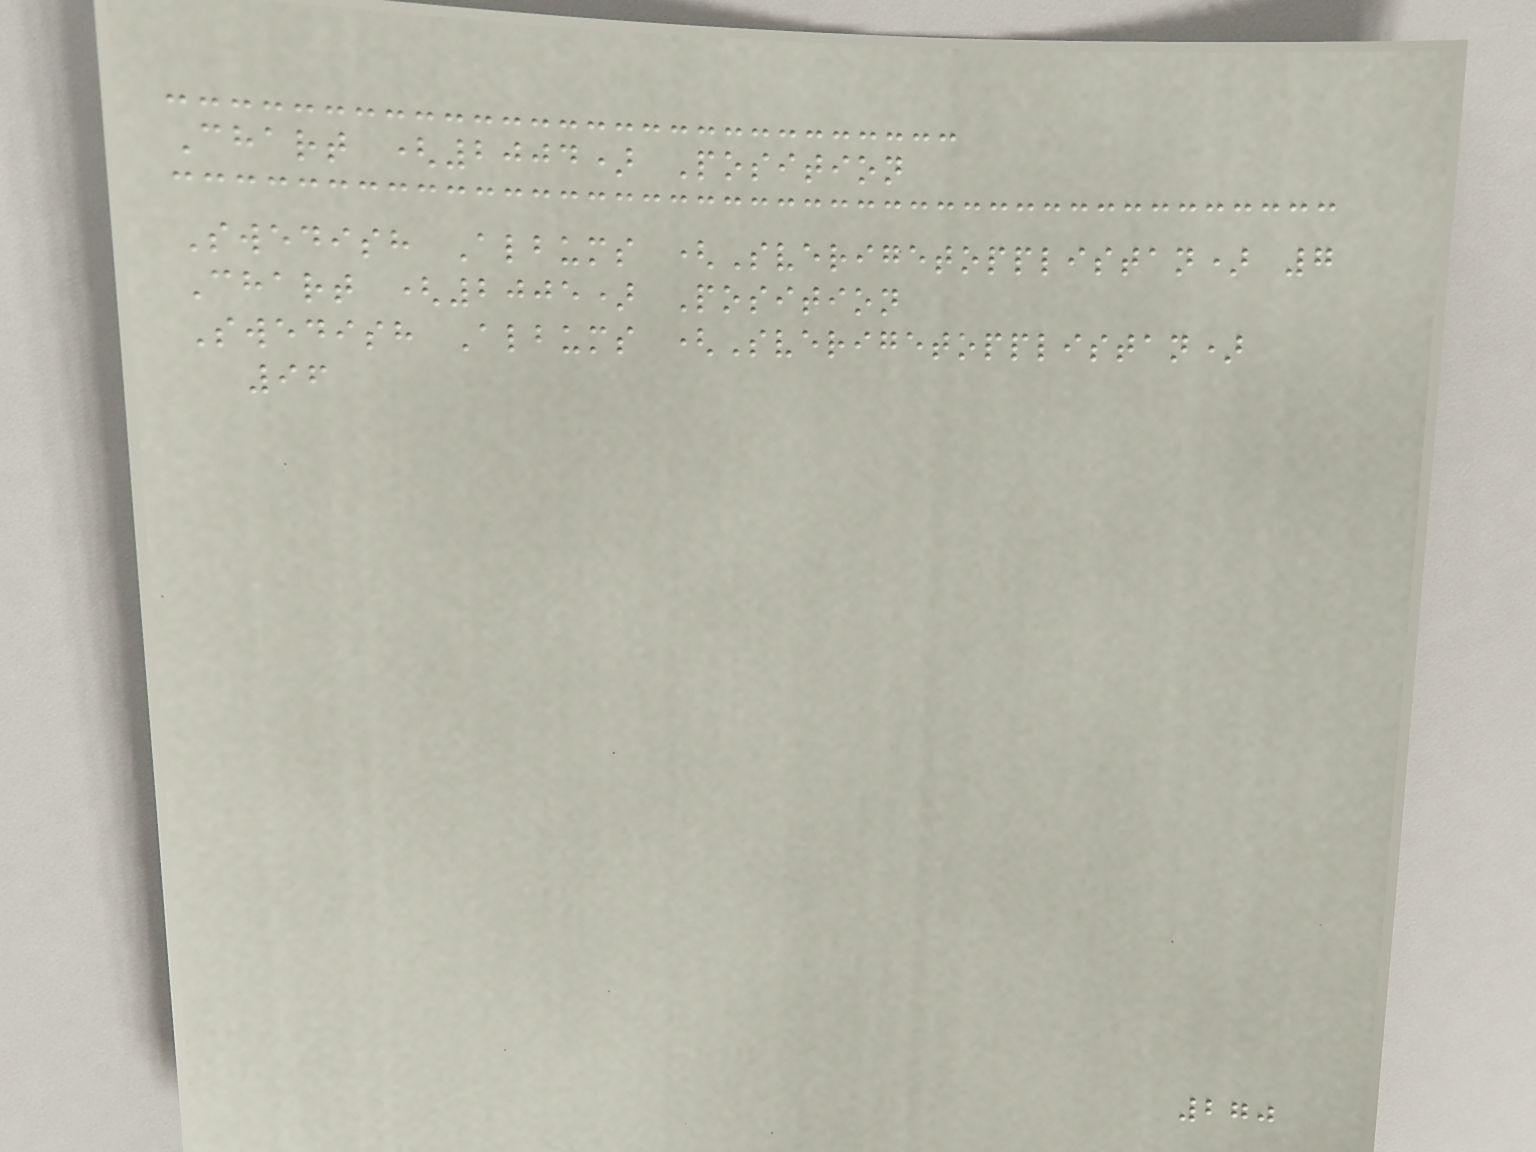Chart (2004) Position
Swedish Albums (Sverigetopplistan) 7
Chart (2005) Position
Swedish Albums (Sverigetopplistan)
96
270
